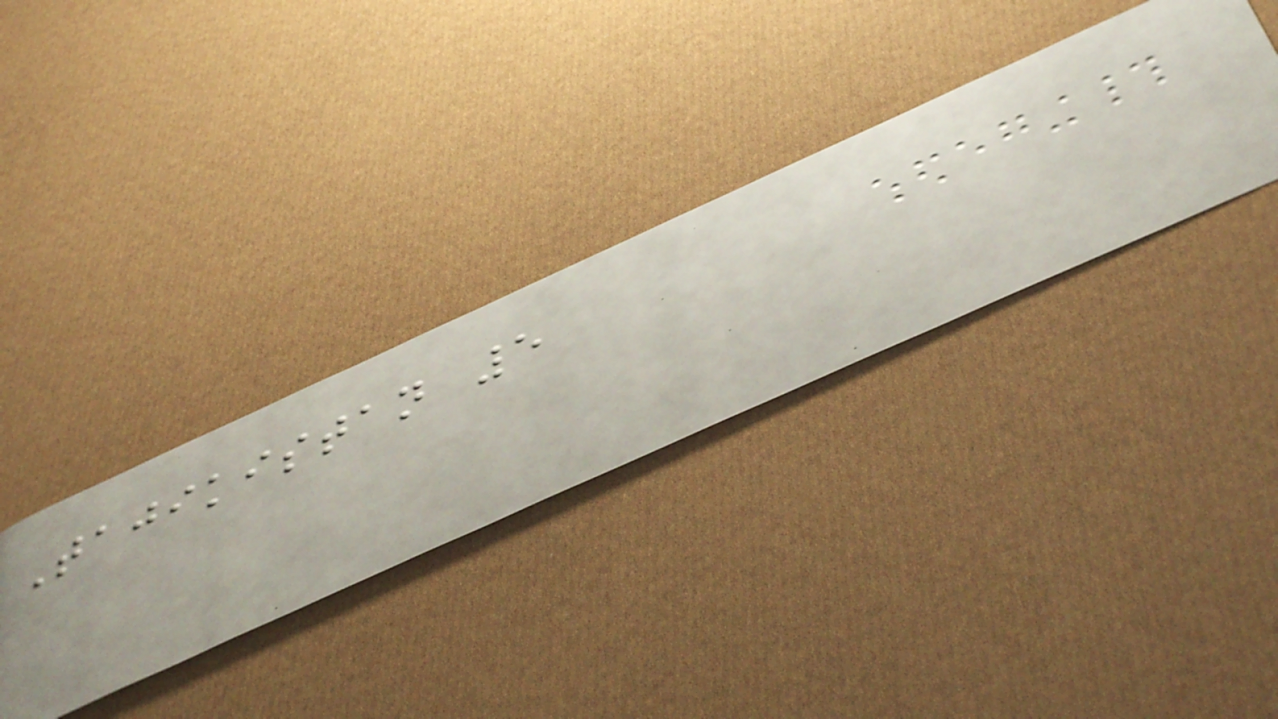Tajikistan 5
